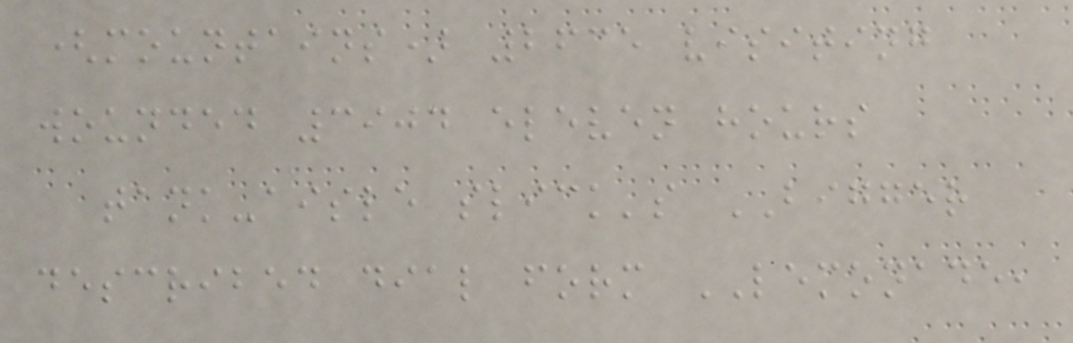(mountains) 2635 visiting
wounded 3904 eleven hours
tank-aisle slick's BIGGER
described dial form LEMONADE,
